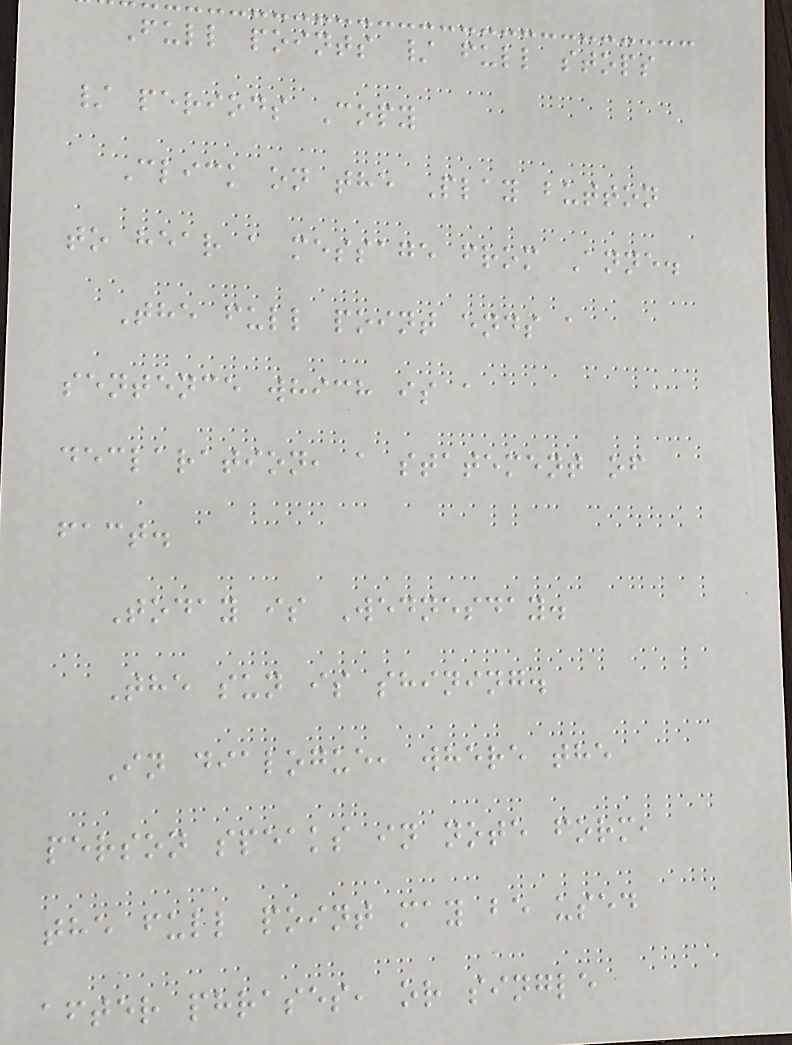Full points / full stops
/ periods Copy
Click on the Play button
to hear a message from Anne.
The full point ends a
sentence which is a
declaration, a statement of
fact.
Today is Wednesday.
The sun is shining.
In dialogue, where the
person speaks in note form,
the full point may be used
after phrases, or single
